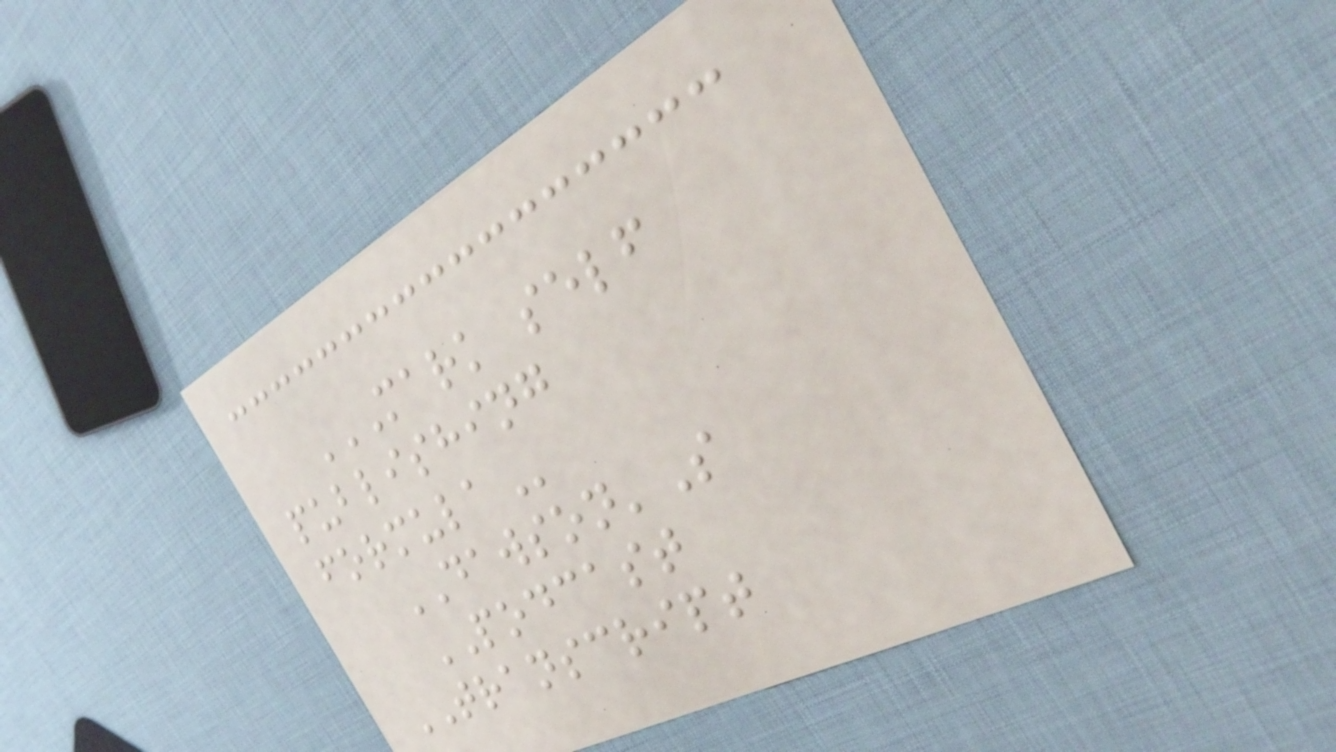MARK SELF
PUBLISHING
FORMULA
DAWSON'S
PODCAST
TRANSCRIPT
